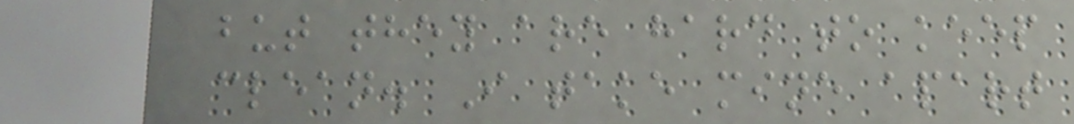but they are hard to keep
clean. I take mine apart
